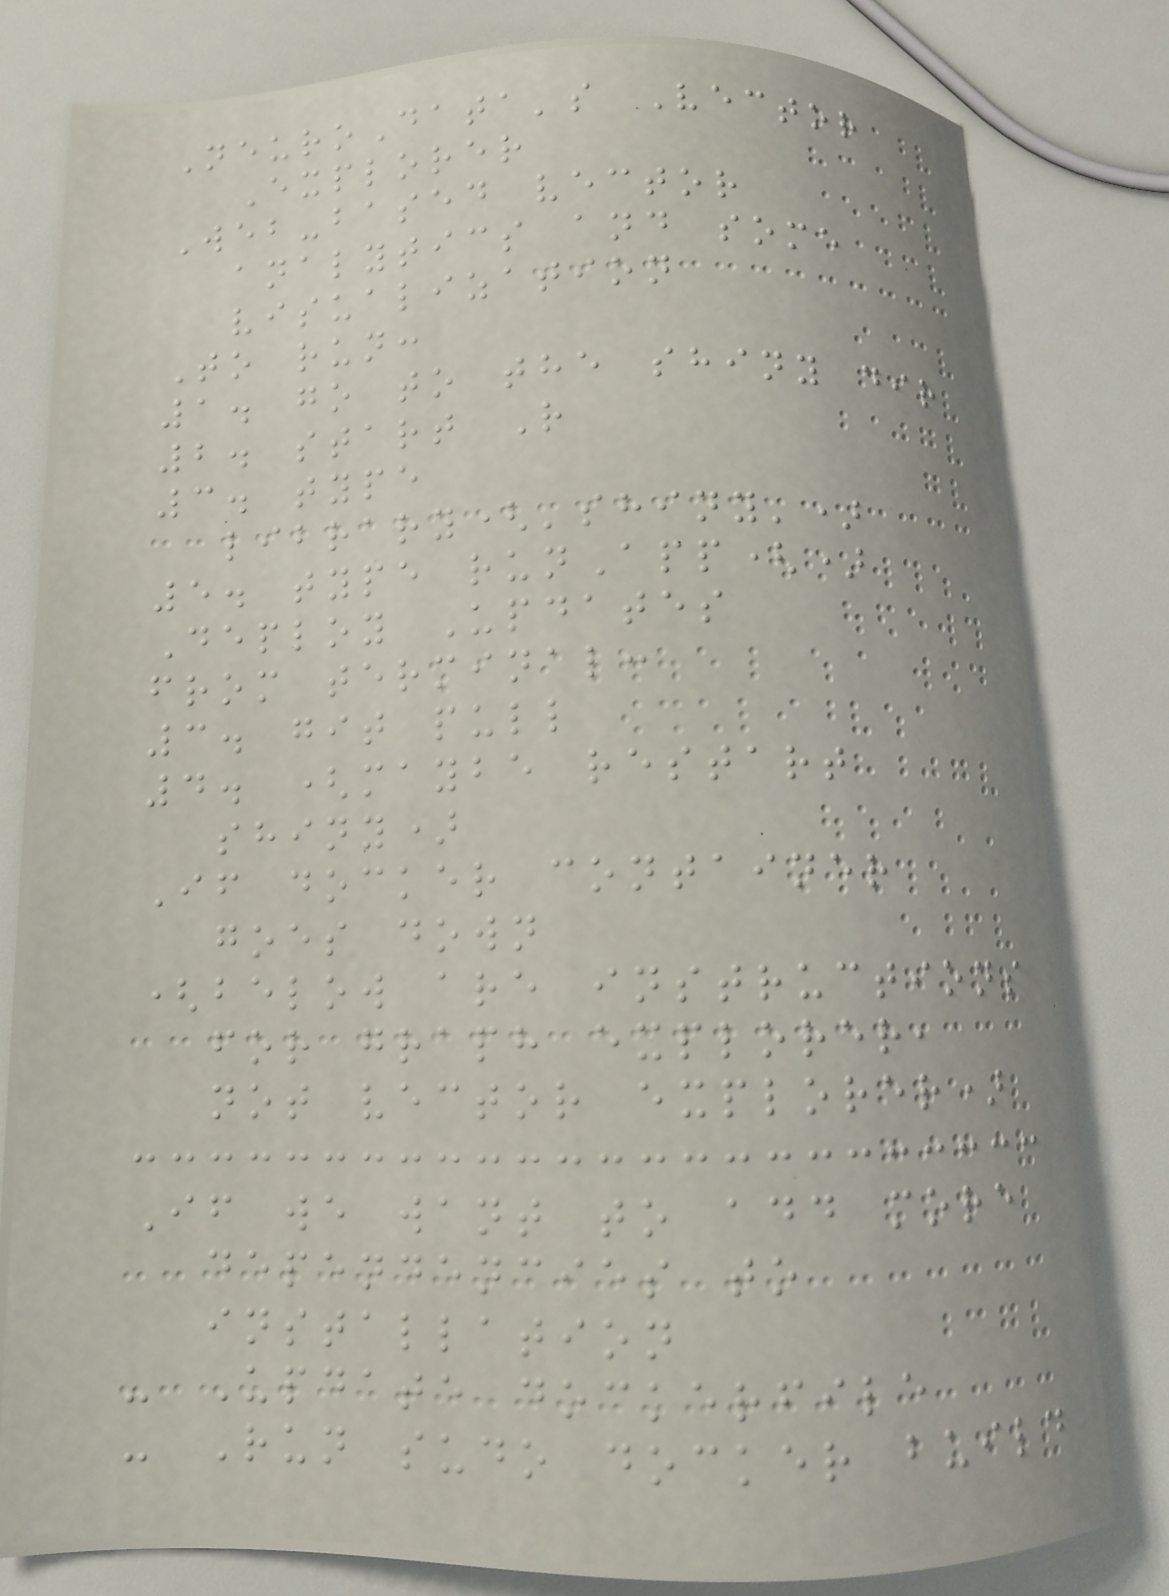NeuroData's Vector
Explorer
Web-based vector
analytics and some
visualization
To run:
1. go to the shiny dir
2. start R
3. type
library('shiny')
5. type runApp()
Deploy Updates
from terminal:
3. git pull
4. (maybe restart
shiny)
If docker container
goes down
(below are instructions
for graph explorer,
not vector explorer)
If we want to add more
dependencies to
installation
- Update dockerfile
- Run sudo docker build
